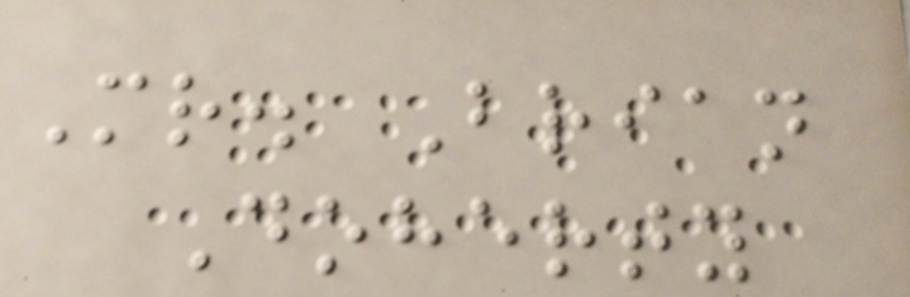Mr. Brian
Doherty
